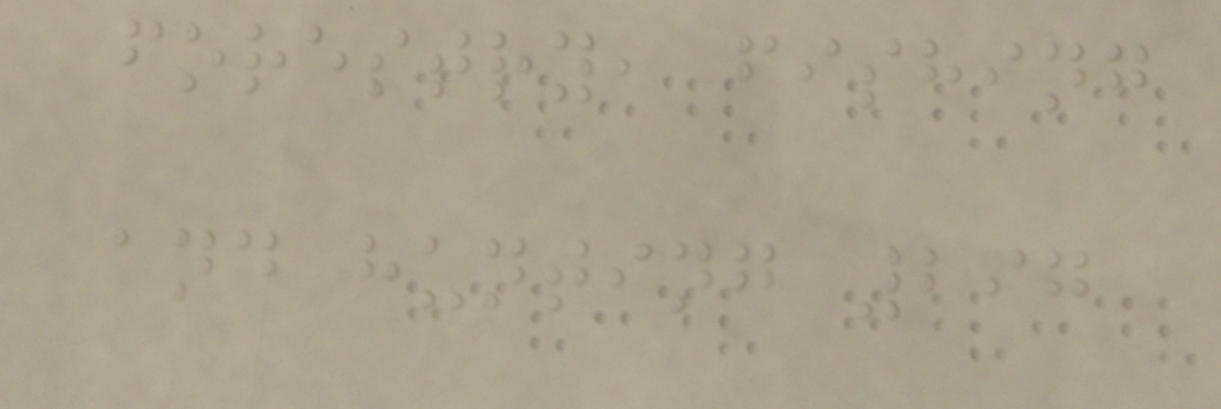forestry, fishing
and hunting 297
